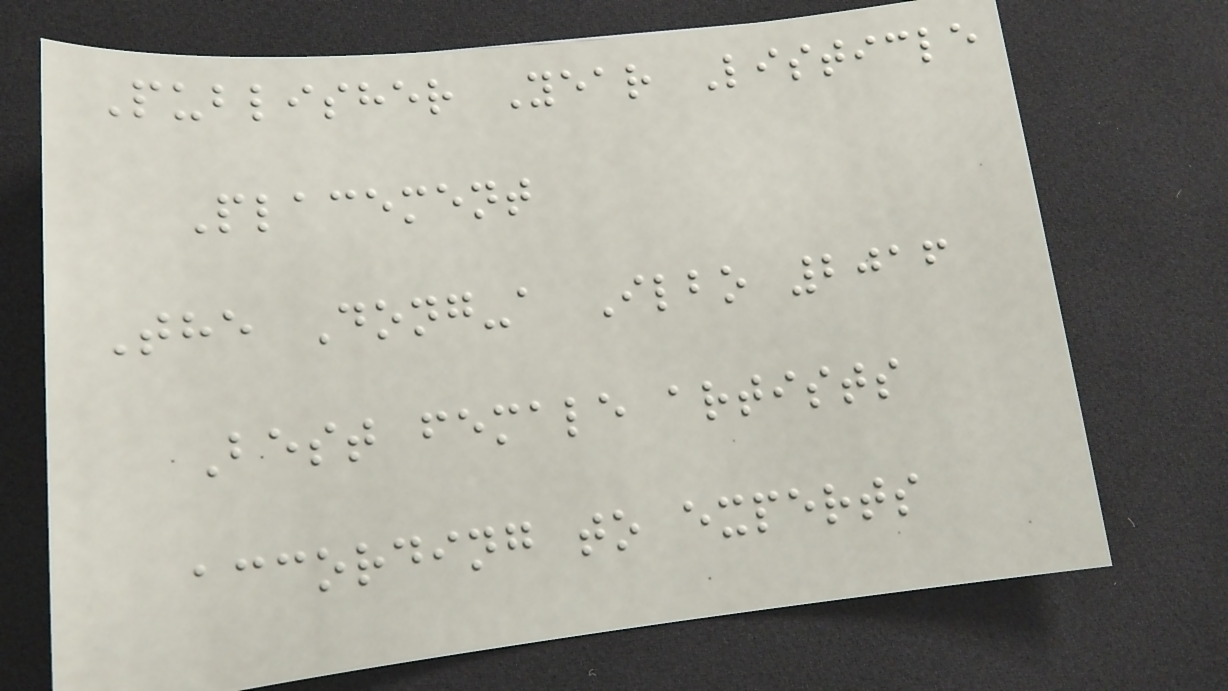Publisher Year Listicle
Placement
The Dong-a Ilbo 2016
Best female artists
according to experts
